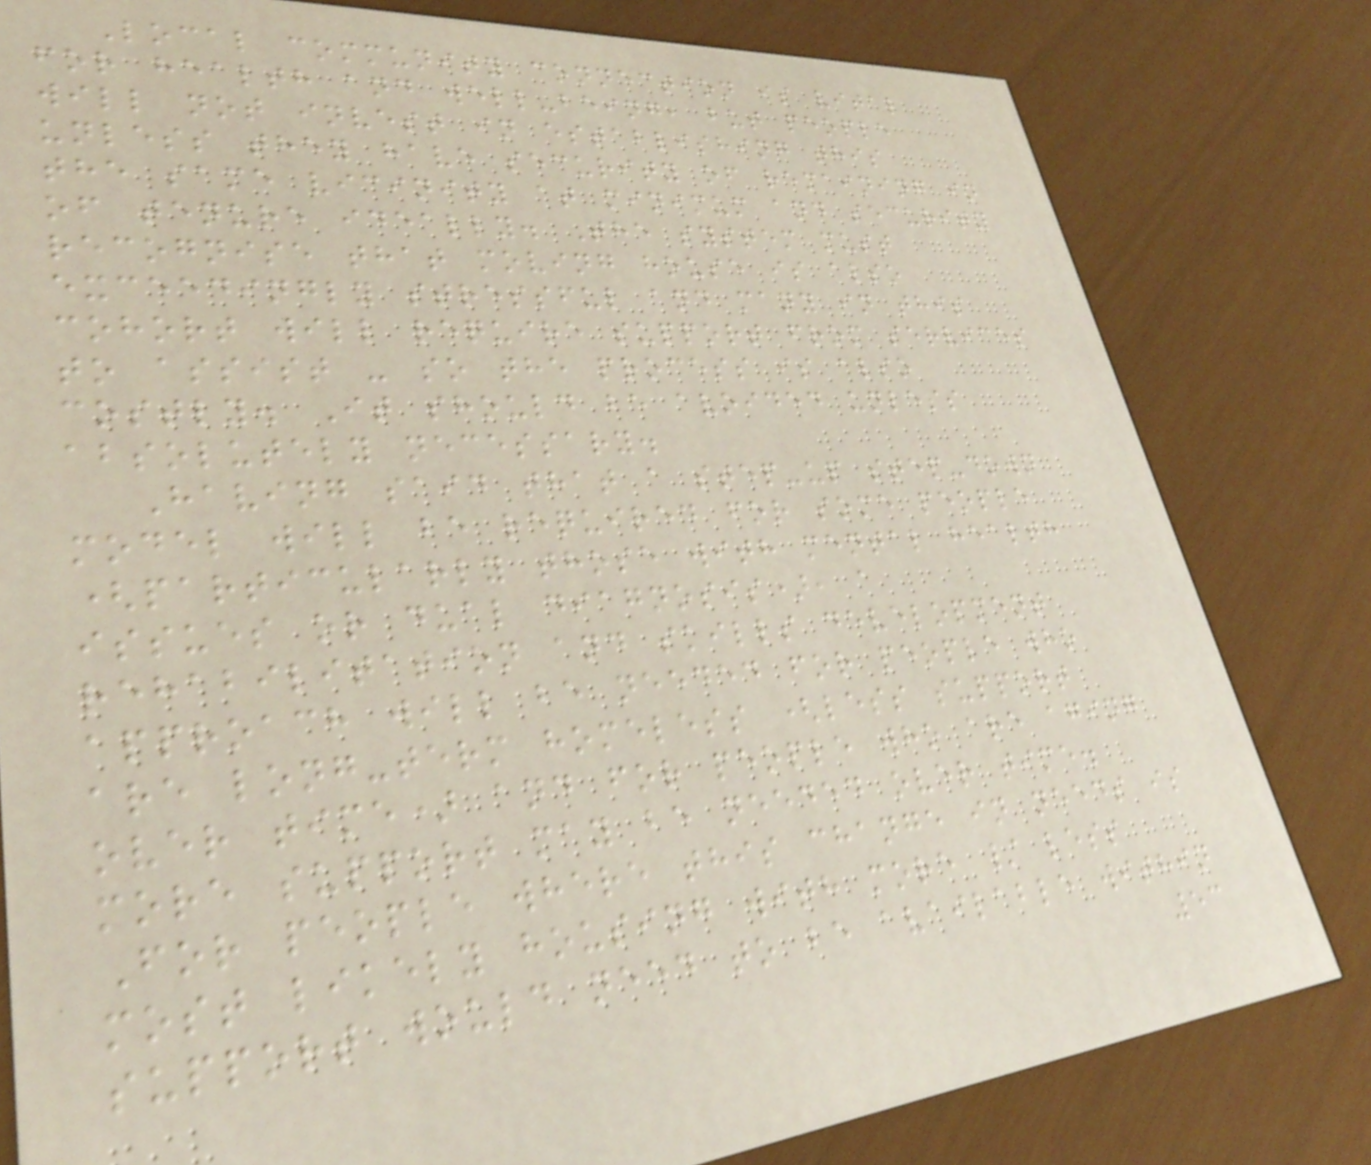Local community connection is vital
for health and well-being, but people
will not invest in establishing this
unless they have security of remaining in
the same vicinity at minimum and security
of tenure ideally. The system must
recognise that moving house is also
exceedingly stressful and many in this
cohort will require support from services
to assist - so the process is also
costly. It should be avoided unless
absolutely necessary.
Having said that a step-up step-down
model will be required for some people
(particularly those with mental health
issues or dual diagnosis), a
rehabilitation and skills development
approach will be needed for people who
are long-term homeless (less support
over time) and for people who are aging
more support may be needed over time.
For people where this change in needs is
most likely housing with more / less
support would need to be available within
53
